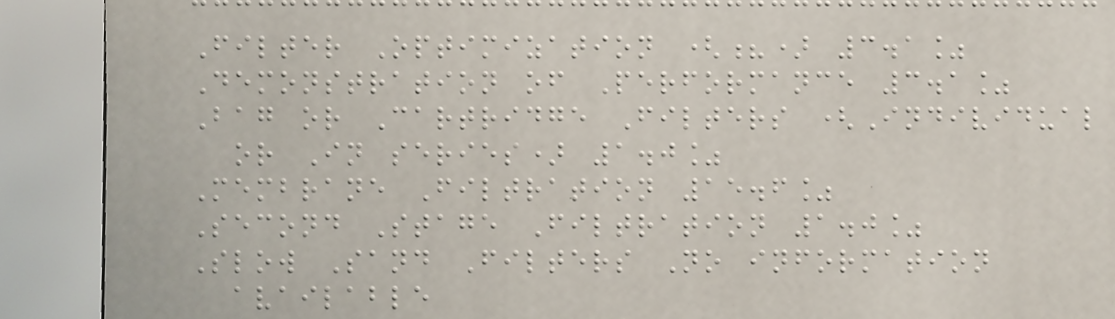Filter Optimization (?) 3.1%
Demonstration of Performance 3.1%
Bag or Cartridge Filters (Individual
or In series) 1.0%
Membrane Filtration 15.6%
Second Stage Filtration 1.0%
Slow Sand Filters No information
available
